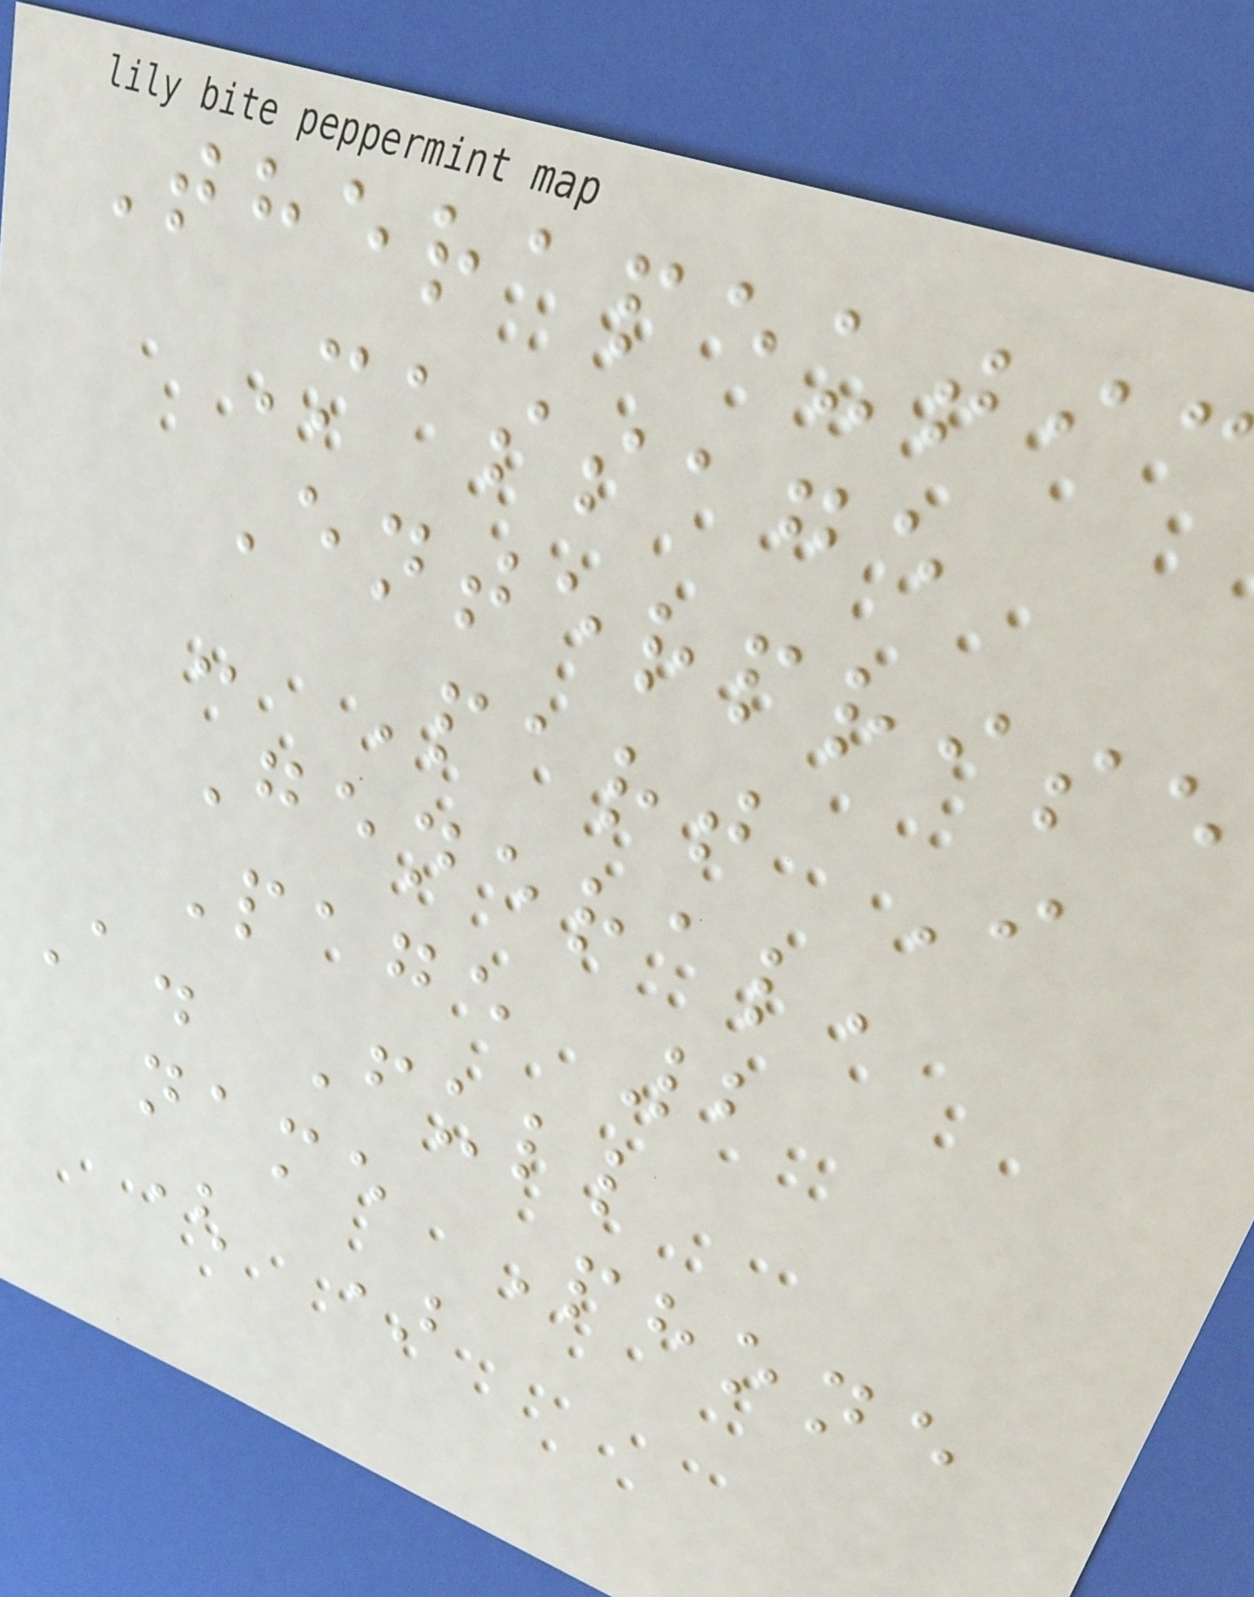Therapeutic
Massage
Enterprise
- Part I
General,
Page 2
A. Full
name Phone
( )
